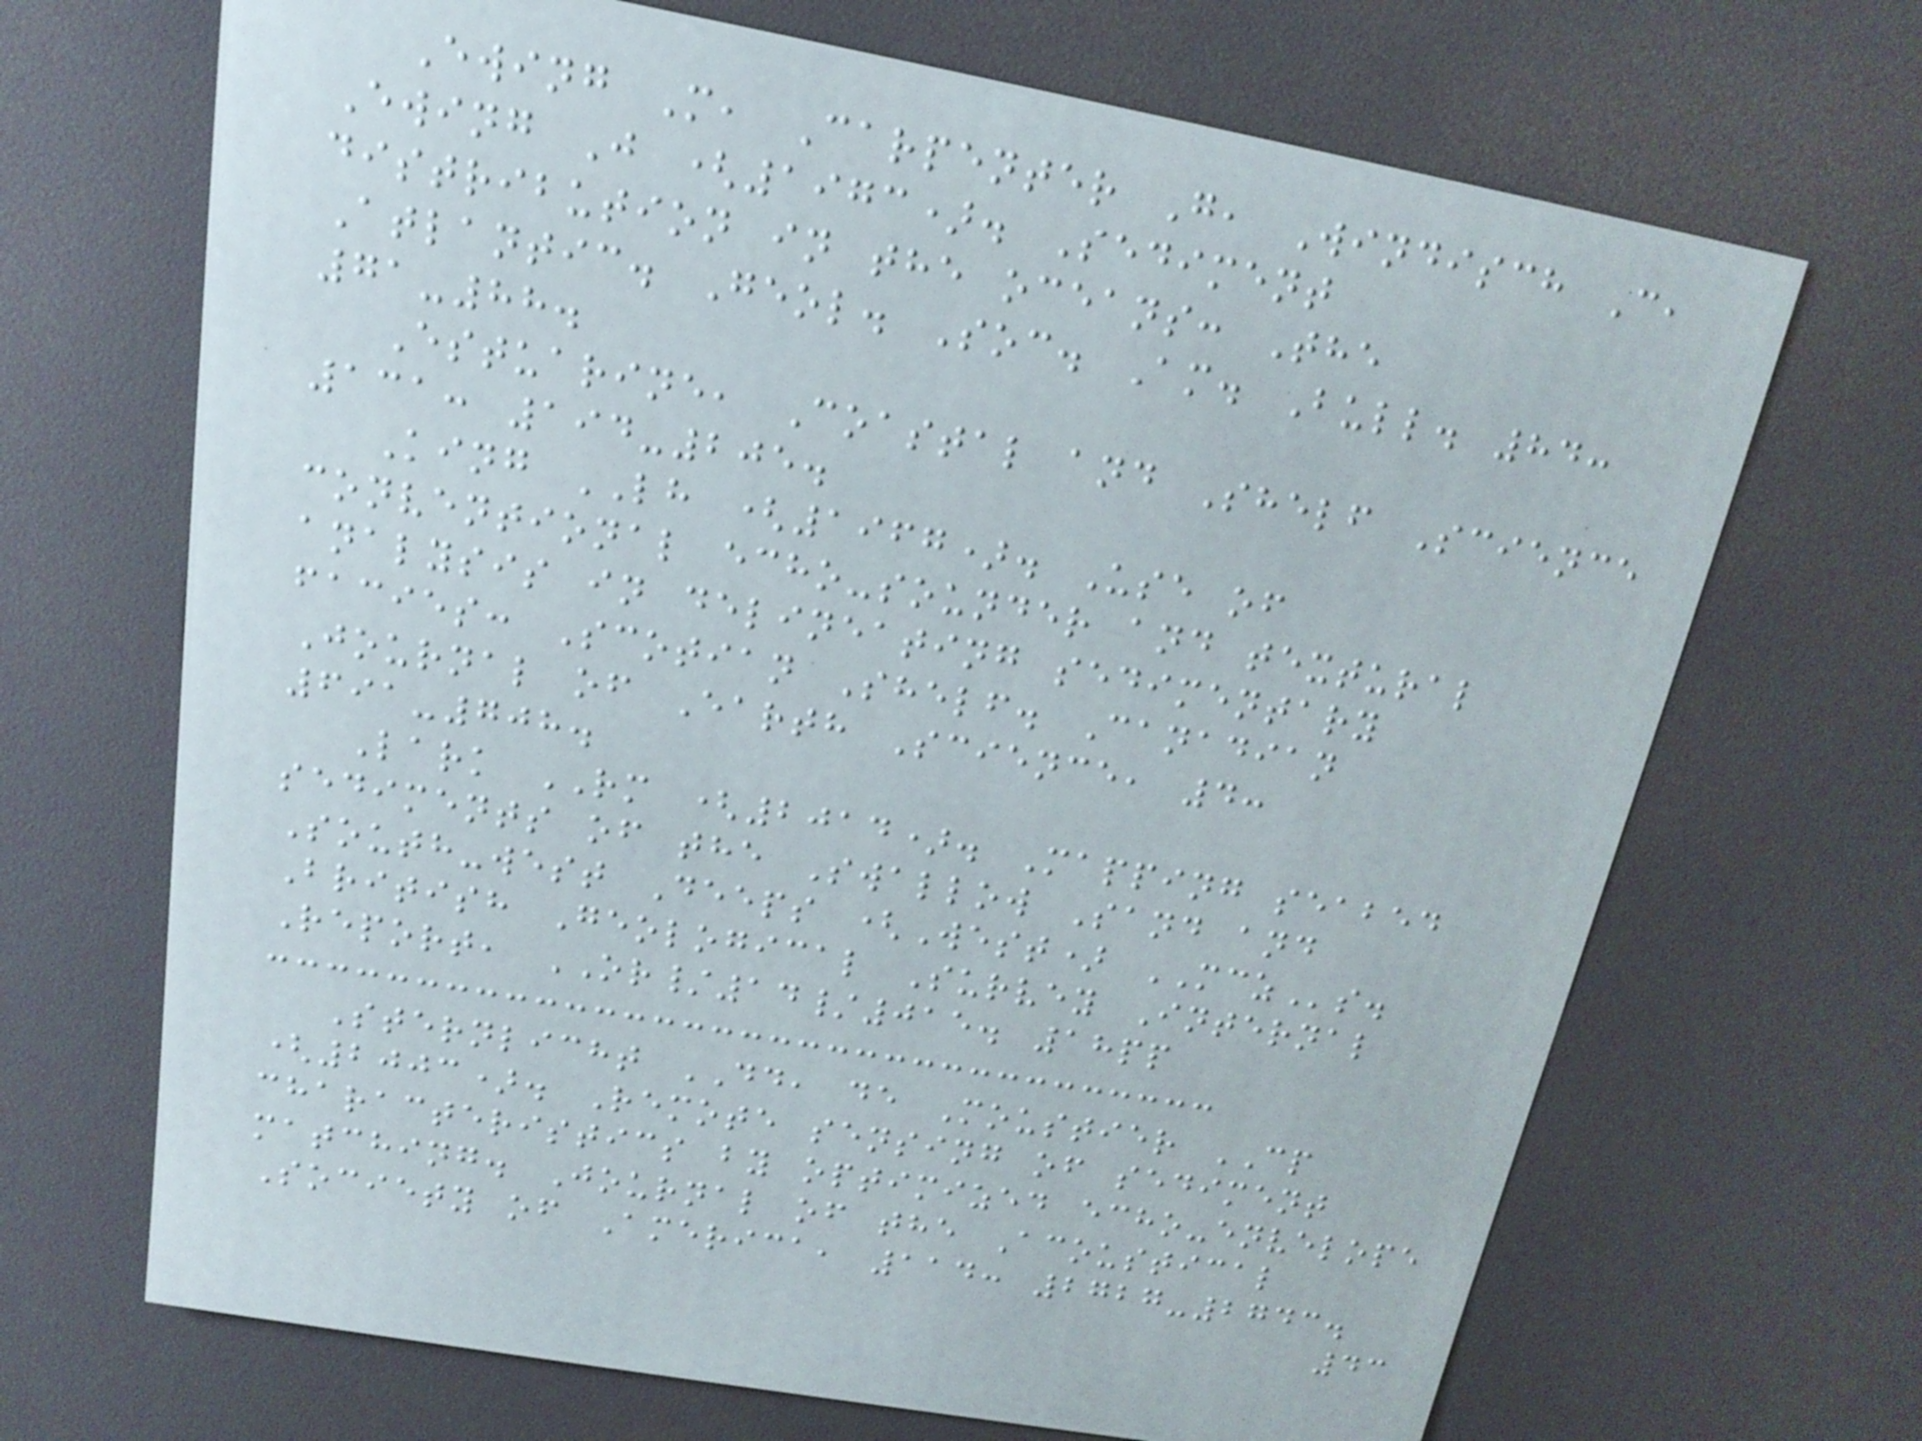Ewing M, Carpenter G, Windisch C,
Ewing J (1973). Sediment
distribution in the oceans: The
Atlantic. Geol. Soc. Am. Bull. 84:
71-88.
Estuarine, Coastal and Shelf Science
131: 194-205.
King LH (1967). Use of
conventional echo-sounder and textural
analysis in delineating sedimentary
facies: Scotian Shelf. Canadian
Journal of Earth Science, 4:
691-708.
Lark RM (2014). Mapping seabed
sediments of the Swallow Sand and
South-west Deeps (West) MCZs.
British Geological Survey Internal
Report, OR/14/015. 18pp
Sternlicht DD, de Moustier CP
(2003). Remote sensing of sediment
characteristics by optimized echo-envelope
matching. Journal of the Acoustical
Society of America, 114: 2727-2743.
43
